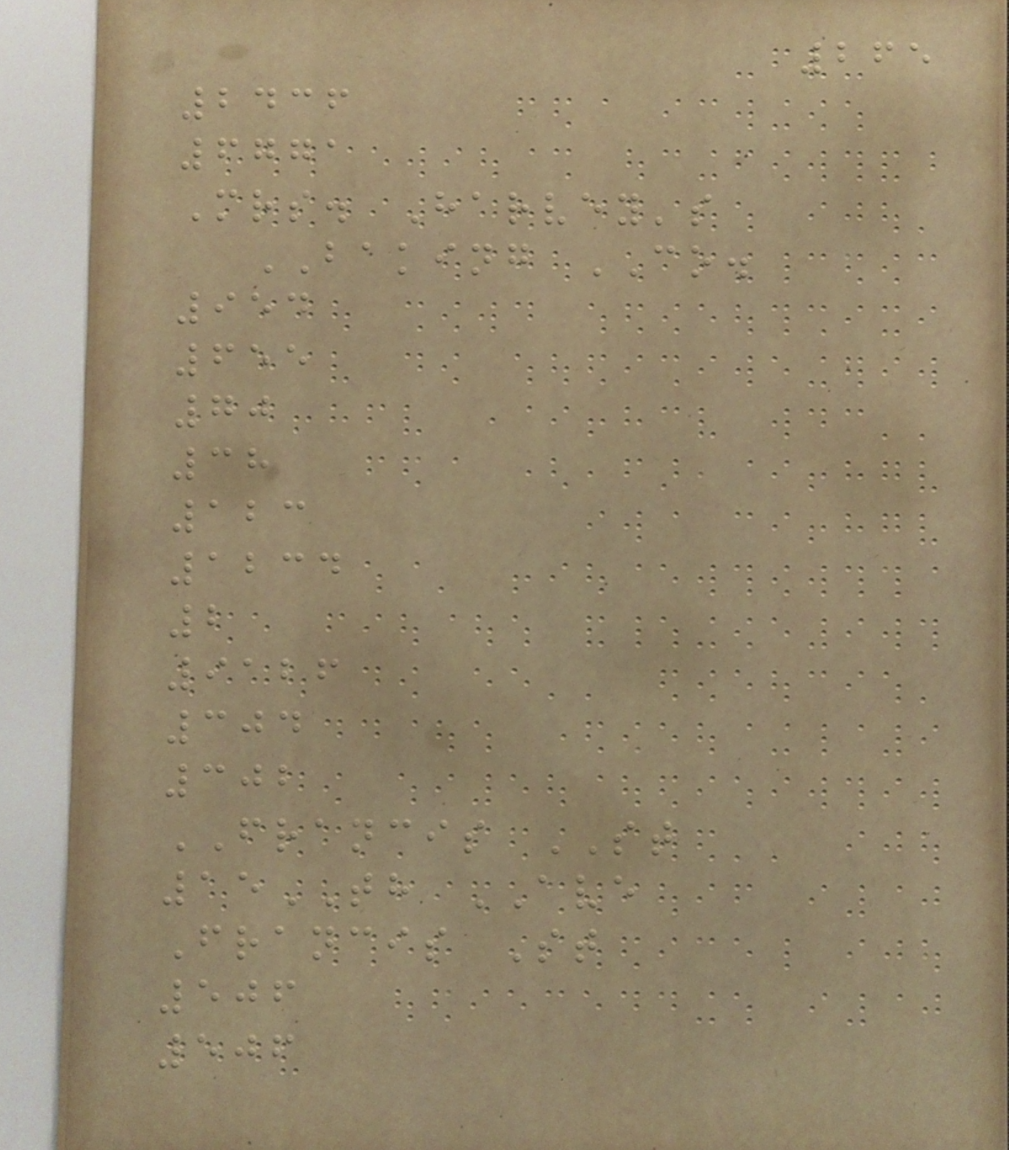265
2436
6771
Mrs. Harvey's
BAKING CO.
954
655
70
38
123
1234
2
9126
304
302
FRANCIS ST
15TH AVE
Francis St
506
506
